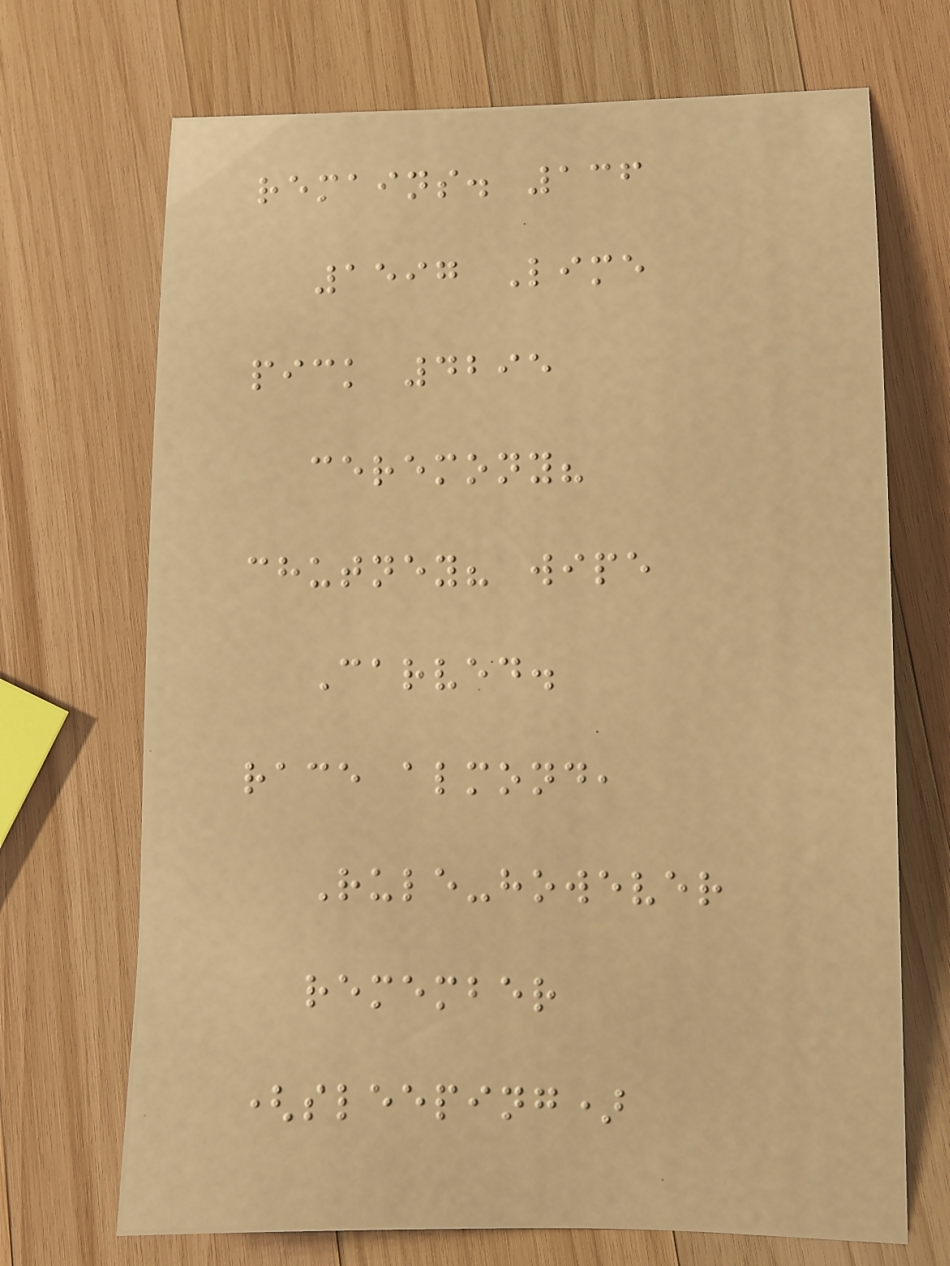remains. 136
1597 Lime
pick 4295
ceremony?
chutney? wipe
Carved.
race almond,
Rule-however
remember
(sleeping)
